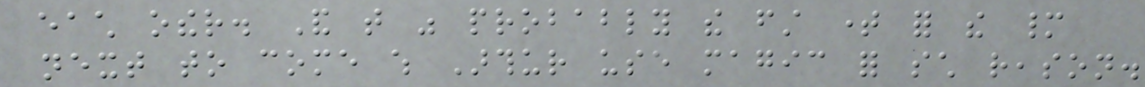each other. And that was probably the first time for the many
next to come which Arthur use magic for such reason.
